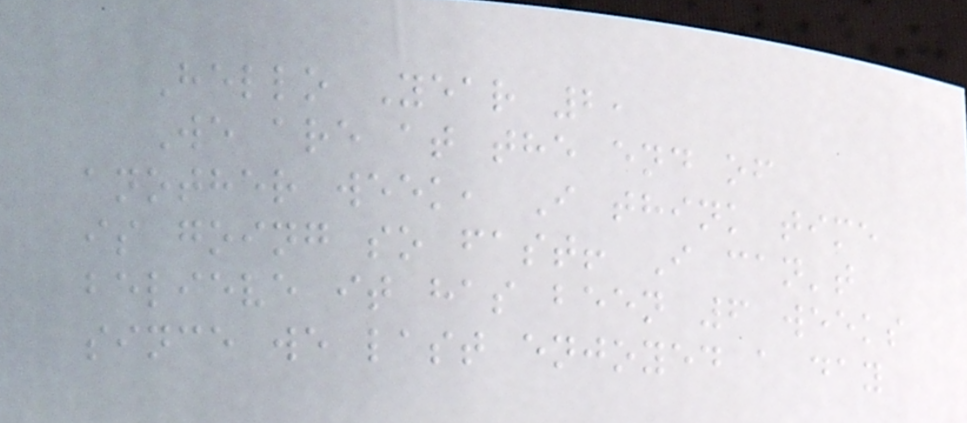Hello Year 2,
We are at the end of
another week, I think time
is going so fast! I can't
believe it has been 6 weeks
since we last enjoyed a day
